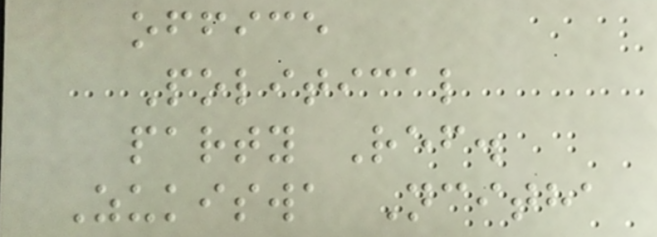office
Political
party Ref.
Zukiswa Ncitha
